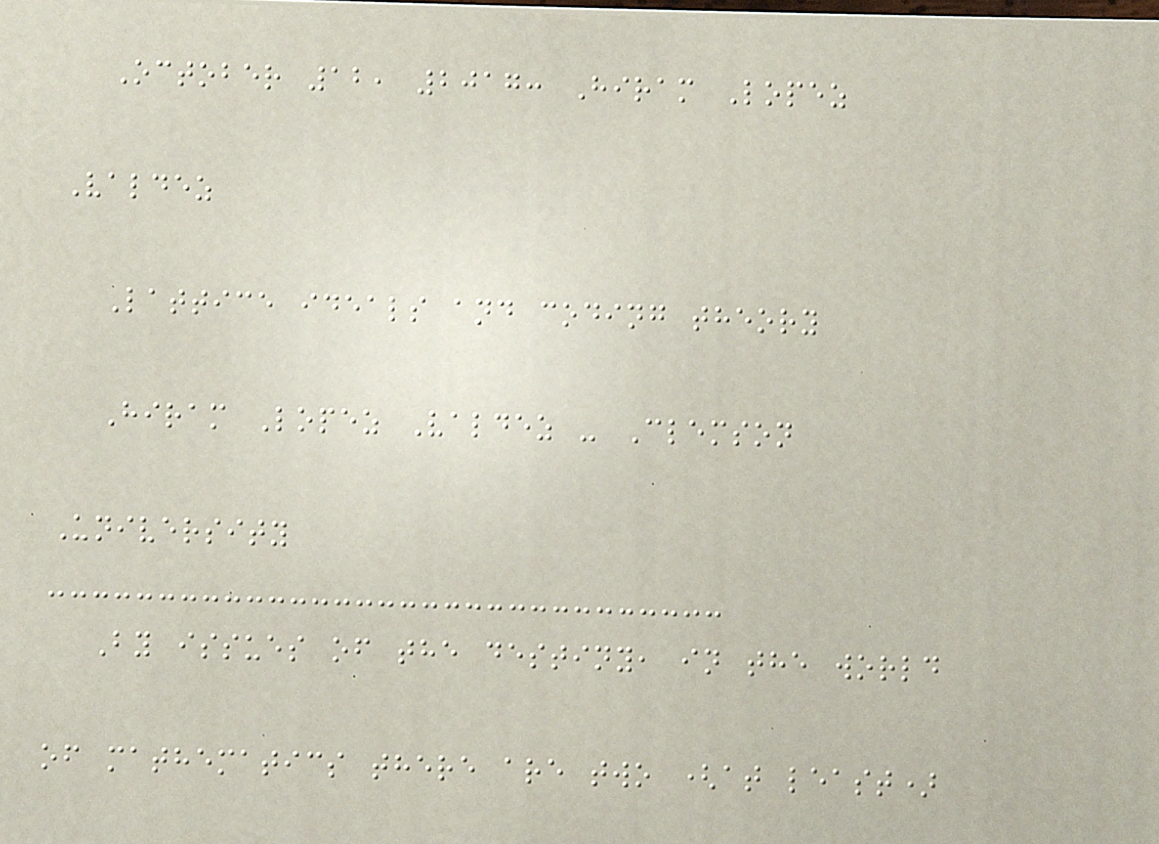October 12, 2017: Hiram Lopez
Valdez
Lattice ideals and coding theory
Hiram Lopez Valdez - Clemson
University
By issues of the destiny, in the world
of mathematics there are two (at least)
